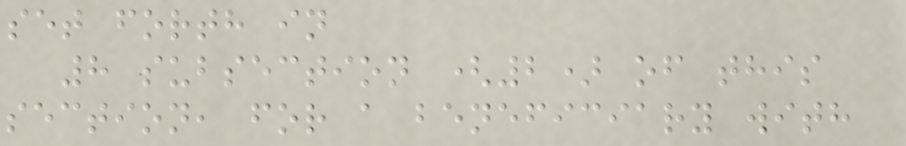set forth in
8 subsection (2) of this
section, for a beneficiary with
